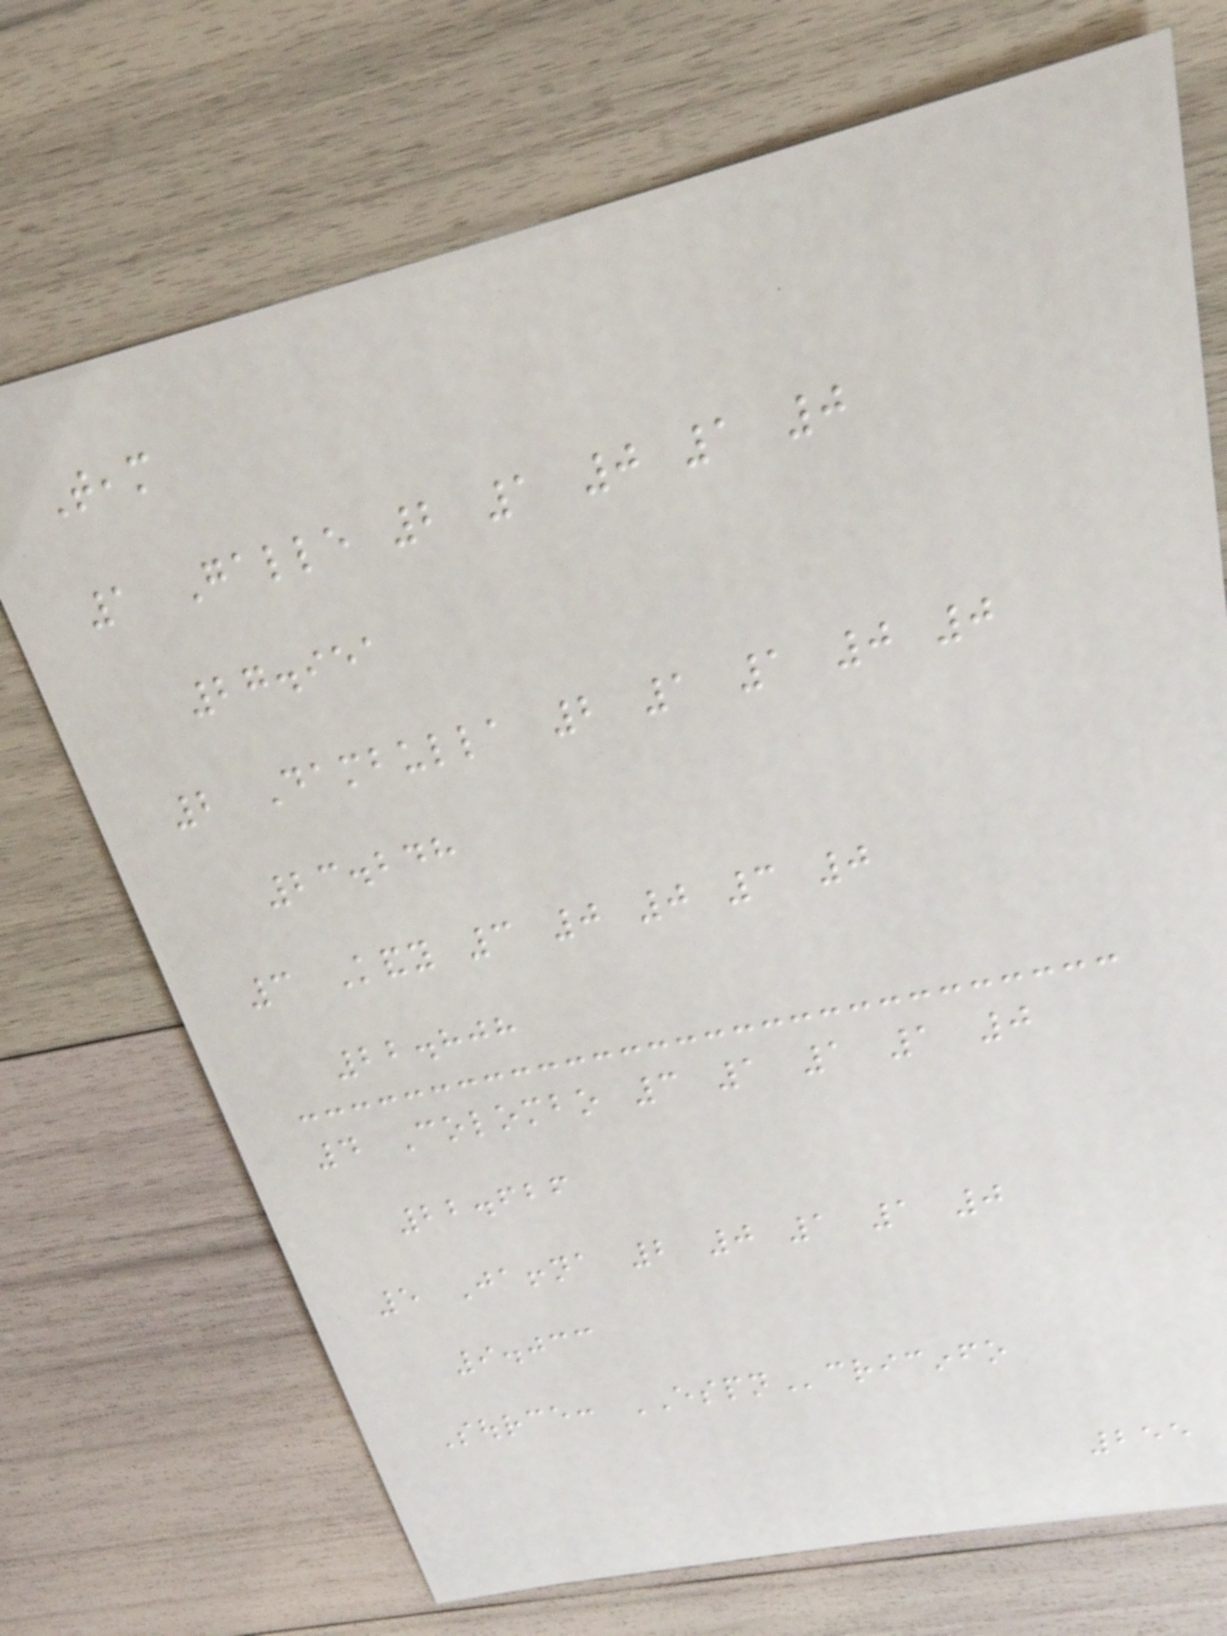Team
1 Galle 2 1 0 1 0
27.951
2 Dambulla 2 1 1 0 0
23.248
3 Kandy 3 0 0 3 0
22.808
4 Colombo 3 1 1 1 0
22.626
5 Jaffna 2 0 1 1 0
9.033
Source: ESPNcricinfo
255
